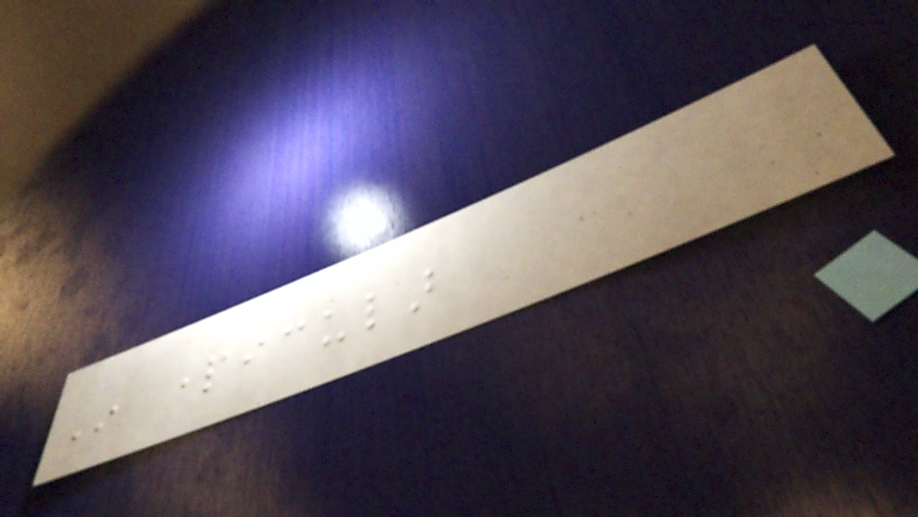In particular
